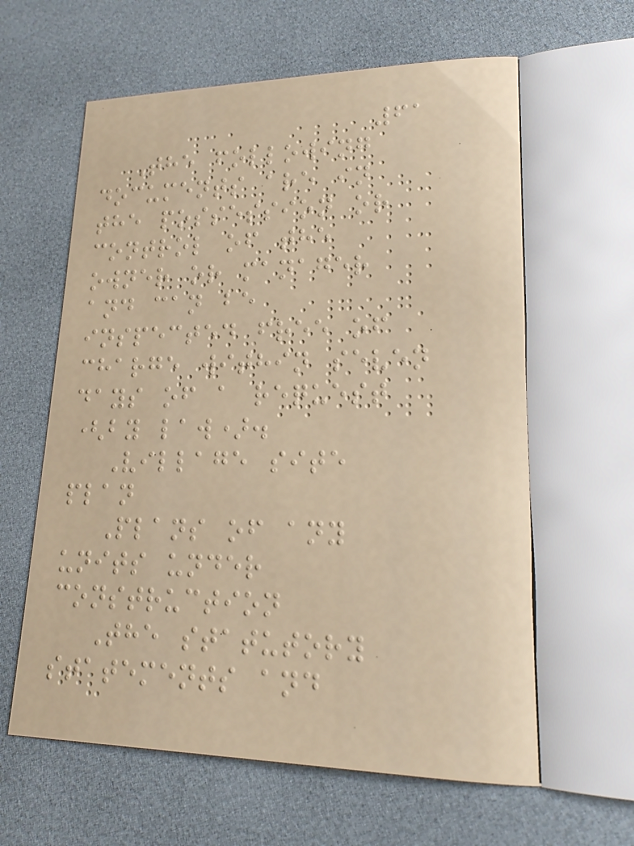61
The following
documents are in
the possession or
control of the
owner or manager
and can be
inspected free of
charge within seven
days of a request
(by law).
Village site
plan
Plans of any
units under
construction
The statutory
statements and
